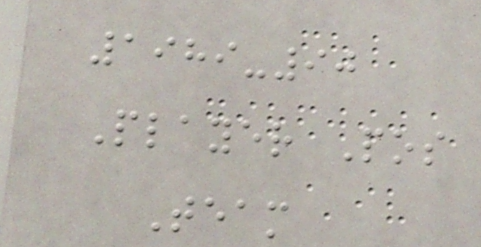1989-90
Player Pos
Team
